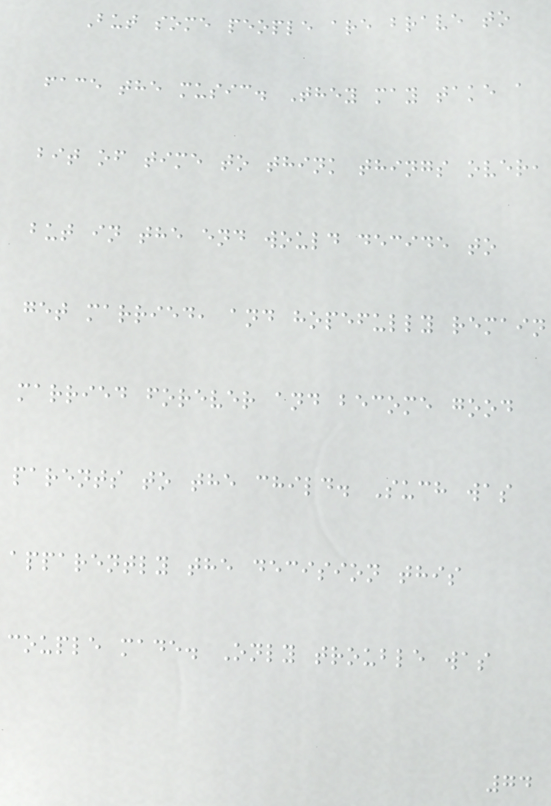But some people are brave to
face the music. They may take a
bit of time to think things over,
but in the end would decide to
get married, and hopefully remain
married forever and become good
parents to the child. Such was
apparently the decision this
couple made. Only trouble was
74
